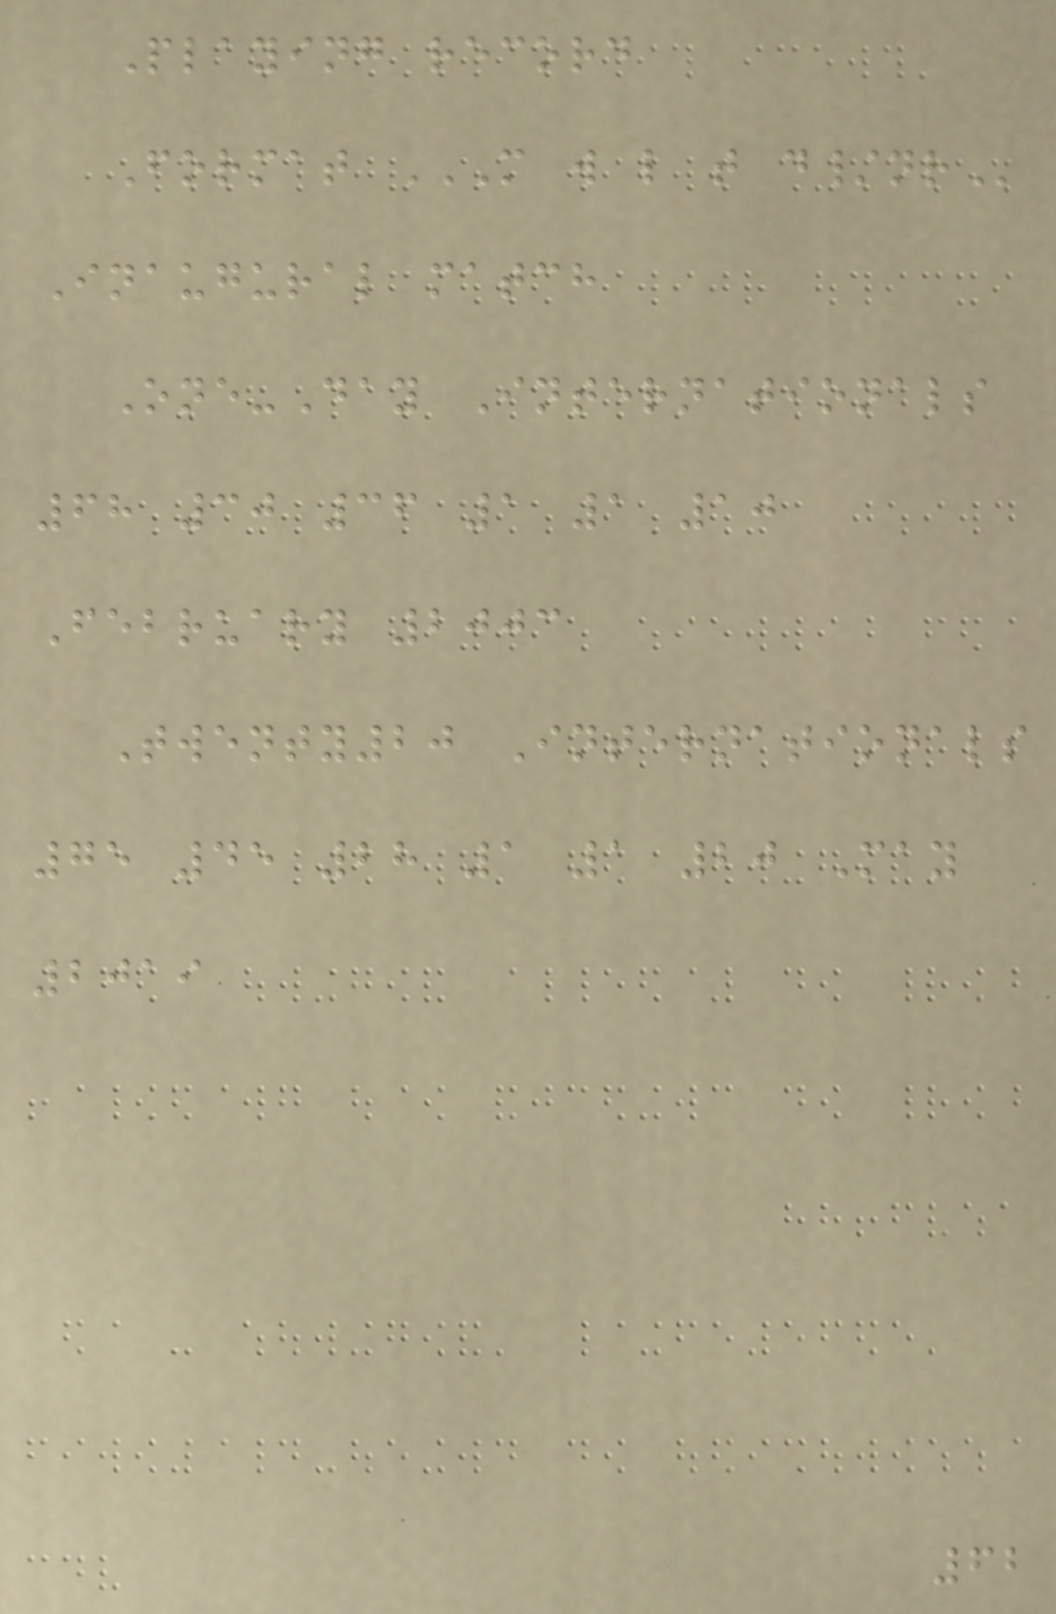Playing record
Format M W L T D/NR
Inaugural match
One-Day Internationals
68 30 36 1 1 10
February 2003
Twenty20 Internationals
75 45 28 1 1 20 May
2019
62
